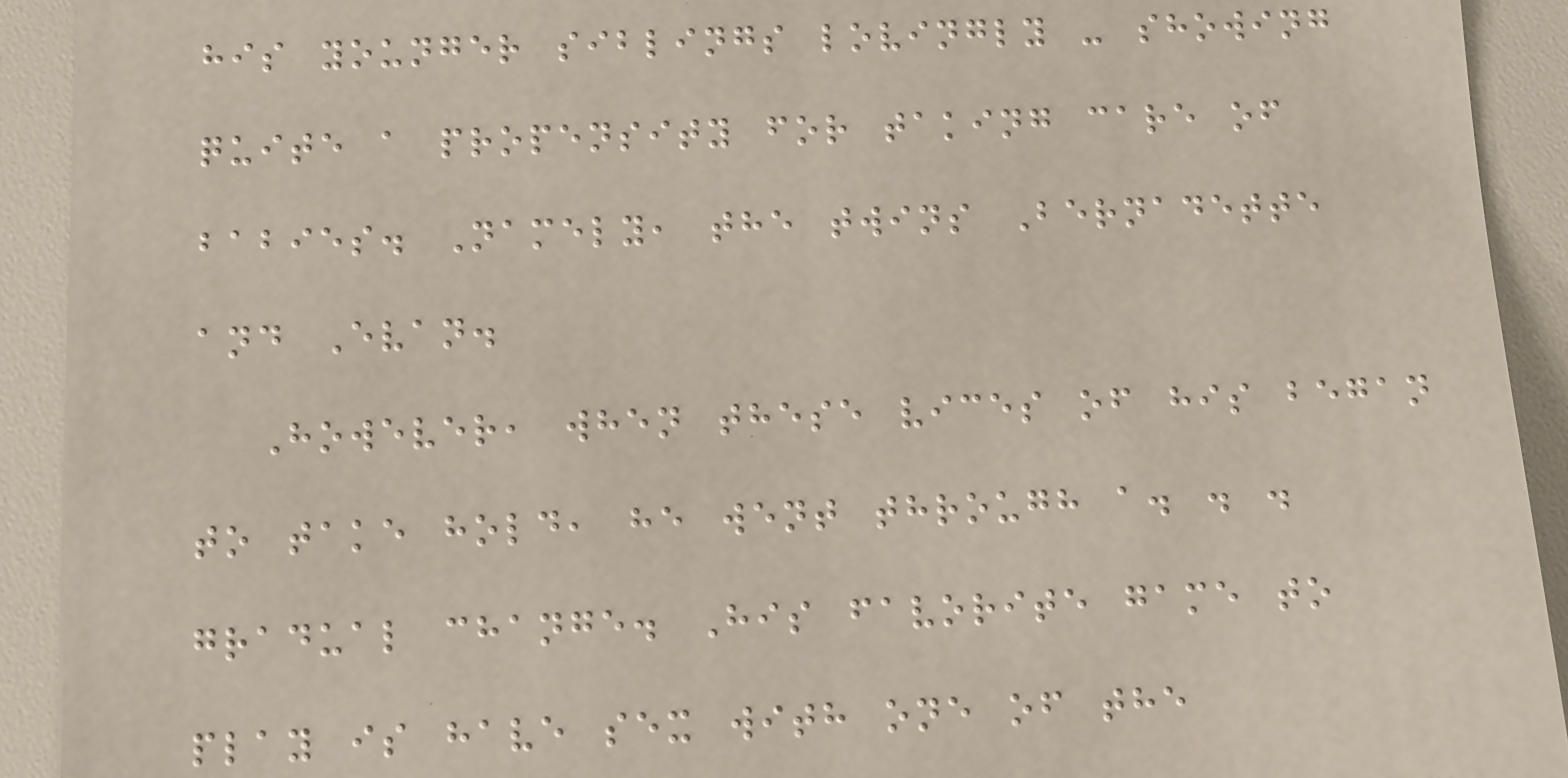his younger siblings lovingly - showing
quite a propensity for taking care of
babies. Namely, the twins Bernadette
and Evan.
However, when these vices of his began
to take hold, he went through a. . .
gradual change. His favorite game to
play is have sex with one of the
